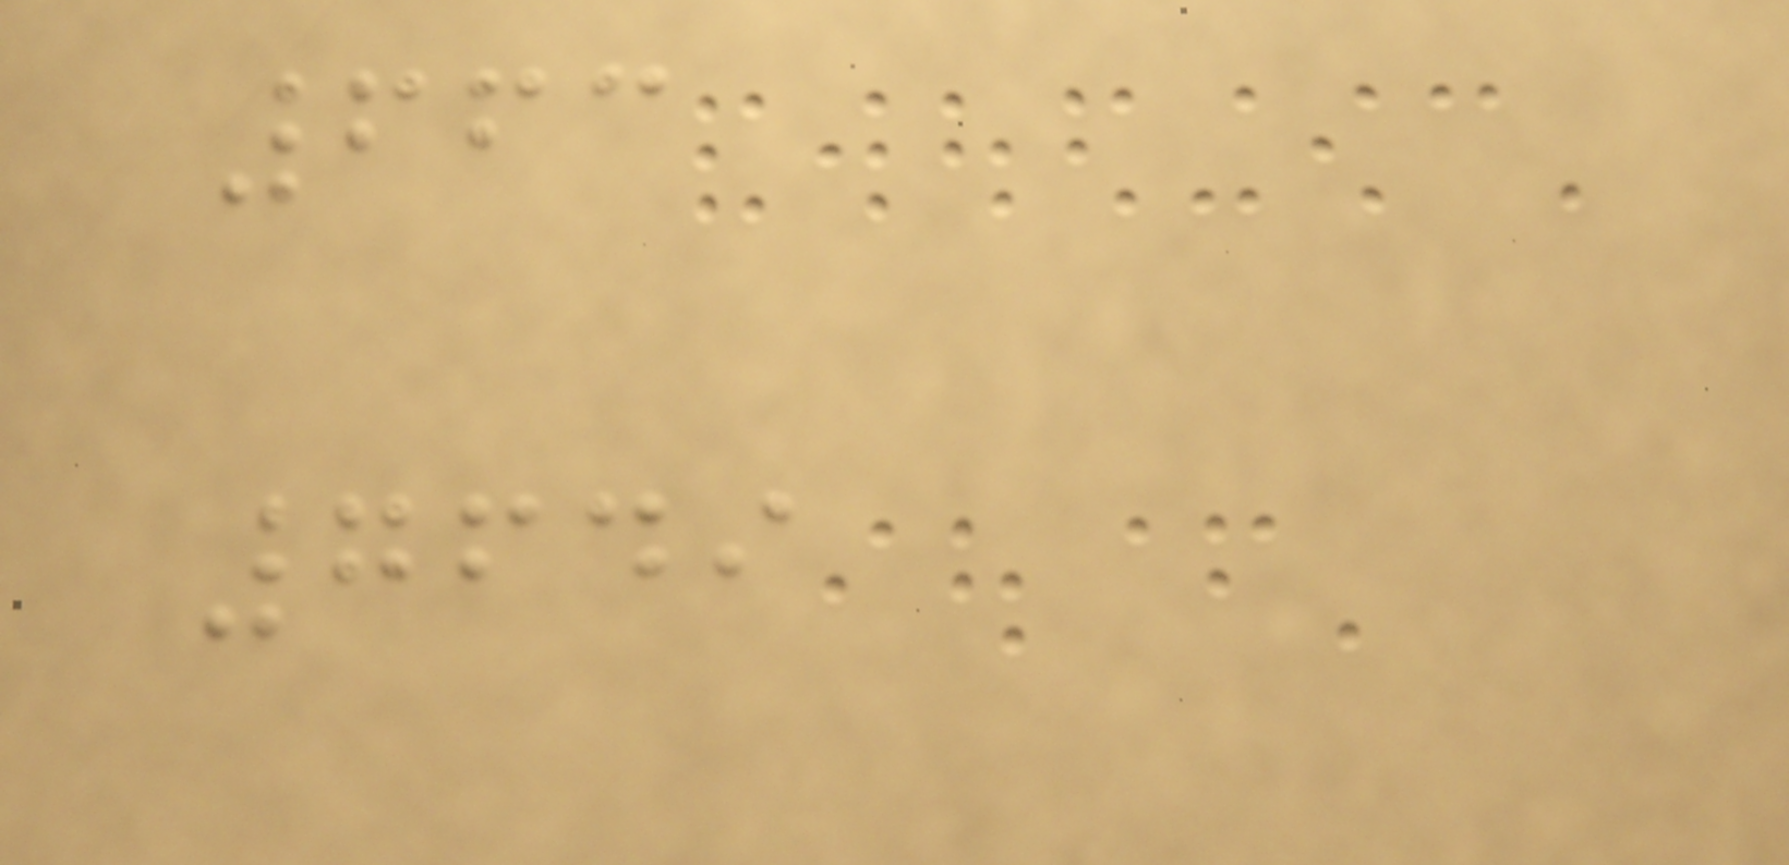663
7649
